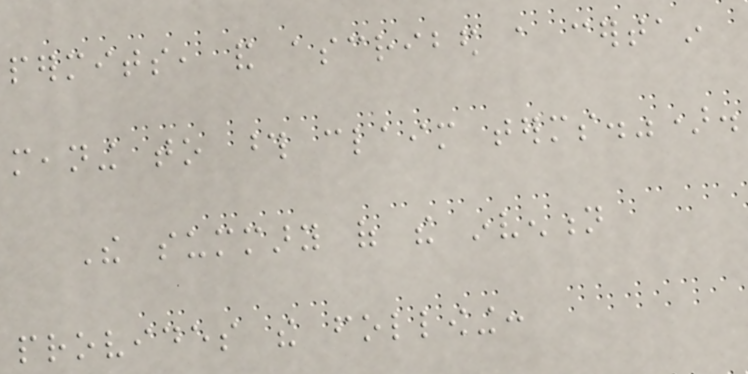permits, and ascribed a certain
meaning to those claim terms.").
The summary of the invention
provides the following:
